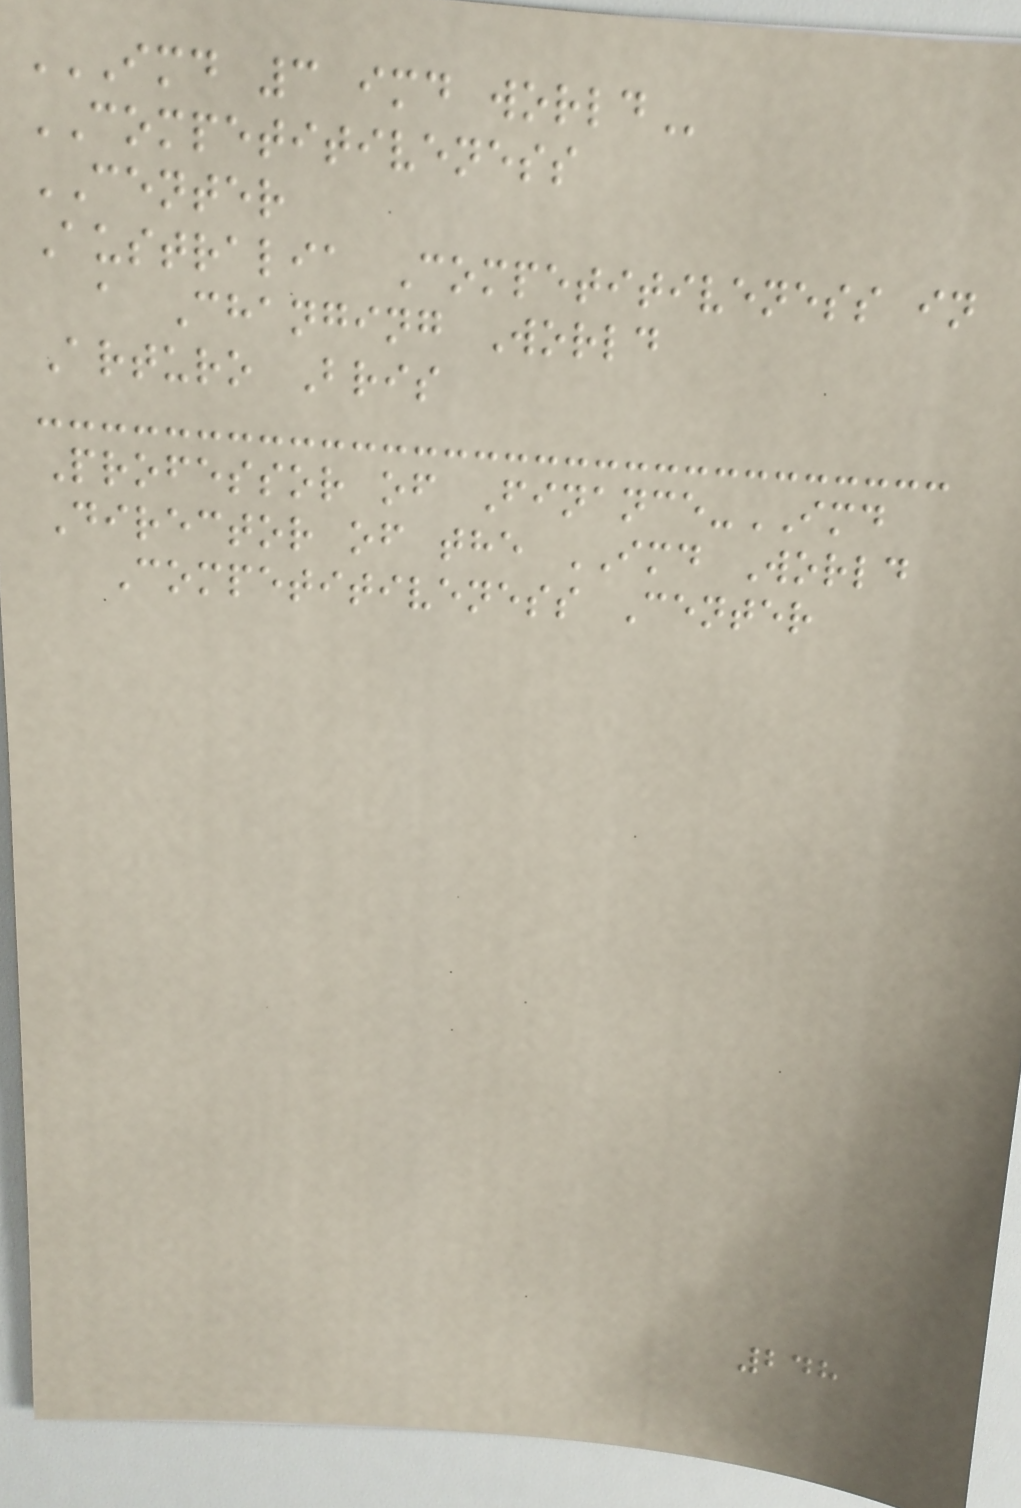IMD 3 IMD WORLD
COMPETITIVENESS
CENTER
Australia Competitiveness in
a Changing World
Arturo Bris
Professor of Finance-IMD
Director of the IMD World
Competitiveness Center
248
